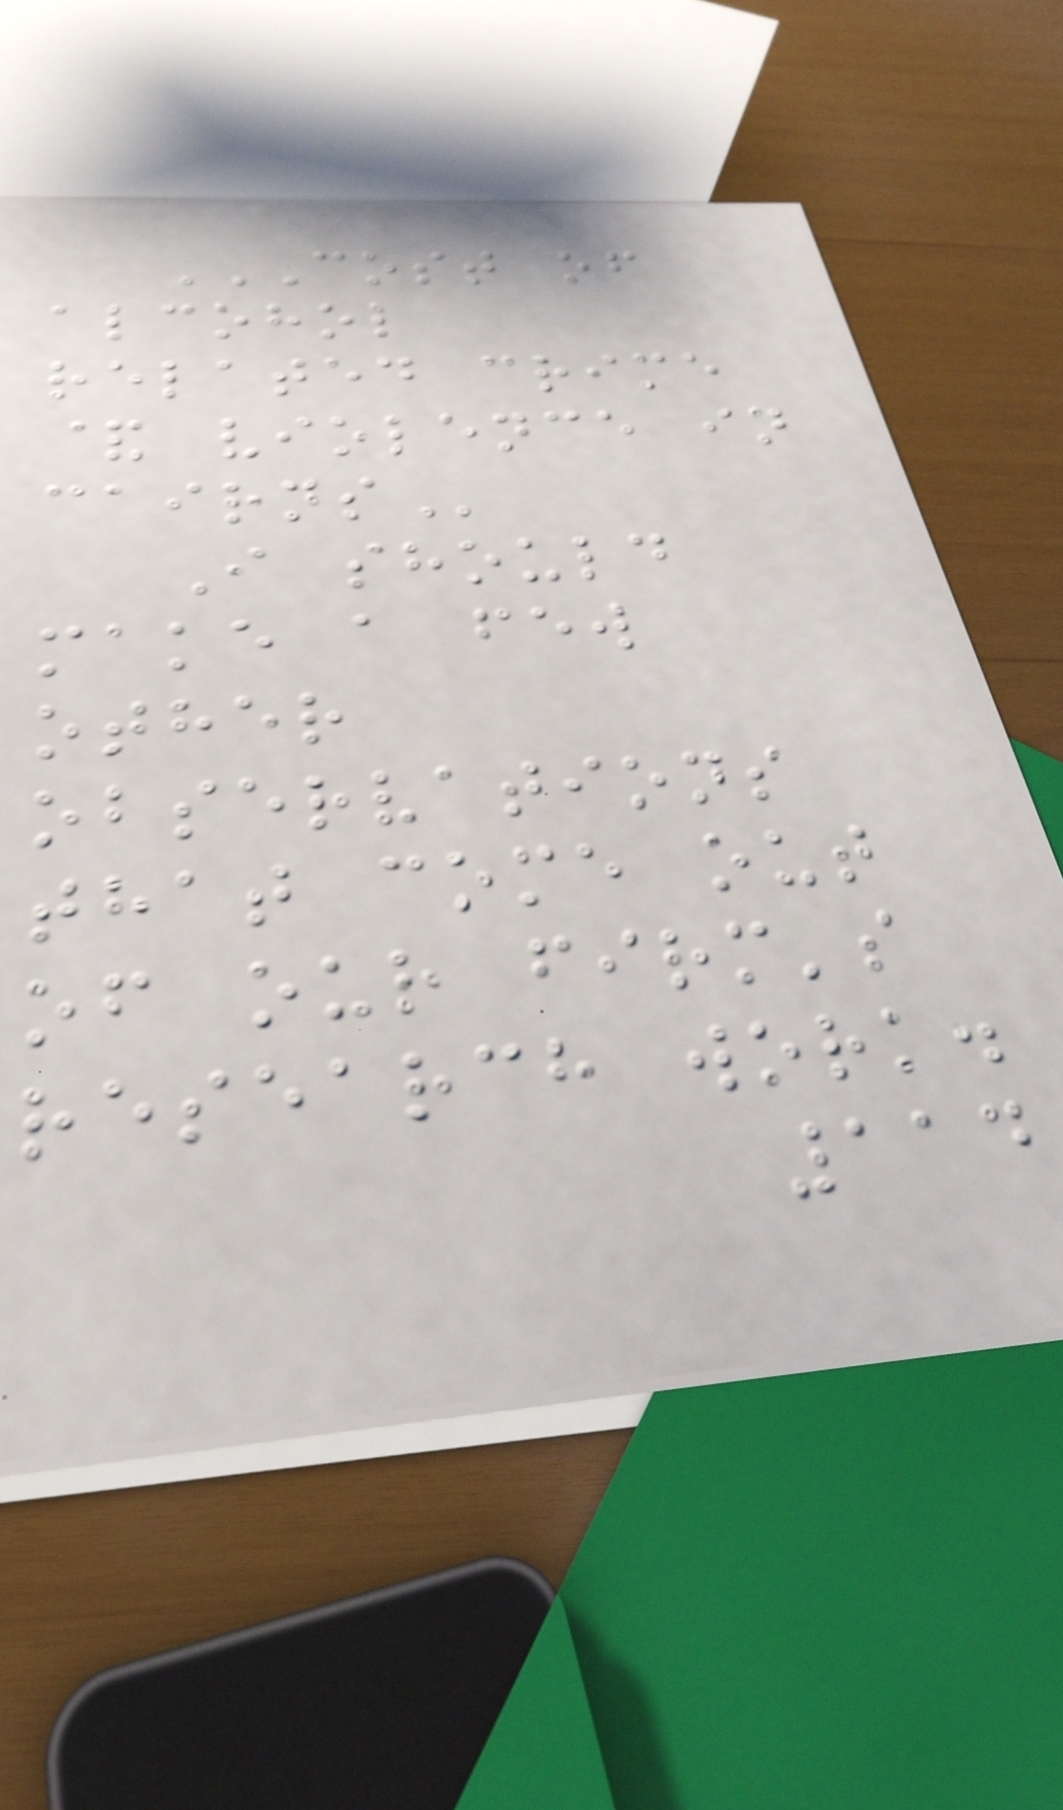COST OF
ALCOHOL
RELATED CRIME
& VIOLENCE IN
CAIRNS
I should
make a few
other
observations
that come out
of our firm's
research work.
114
